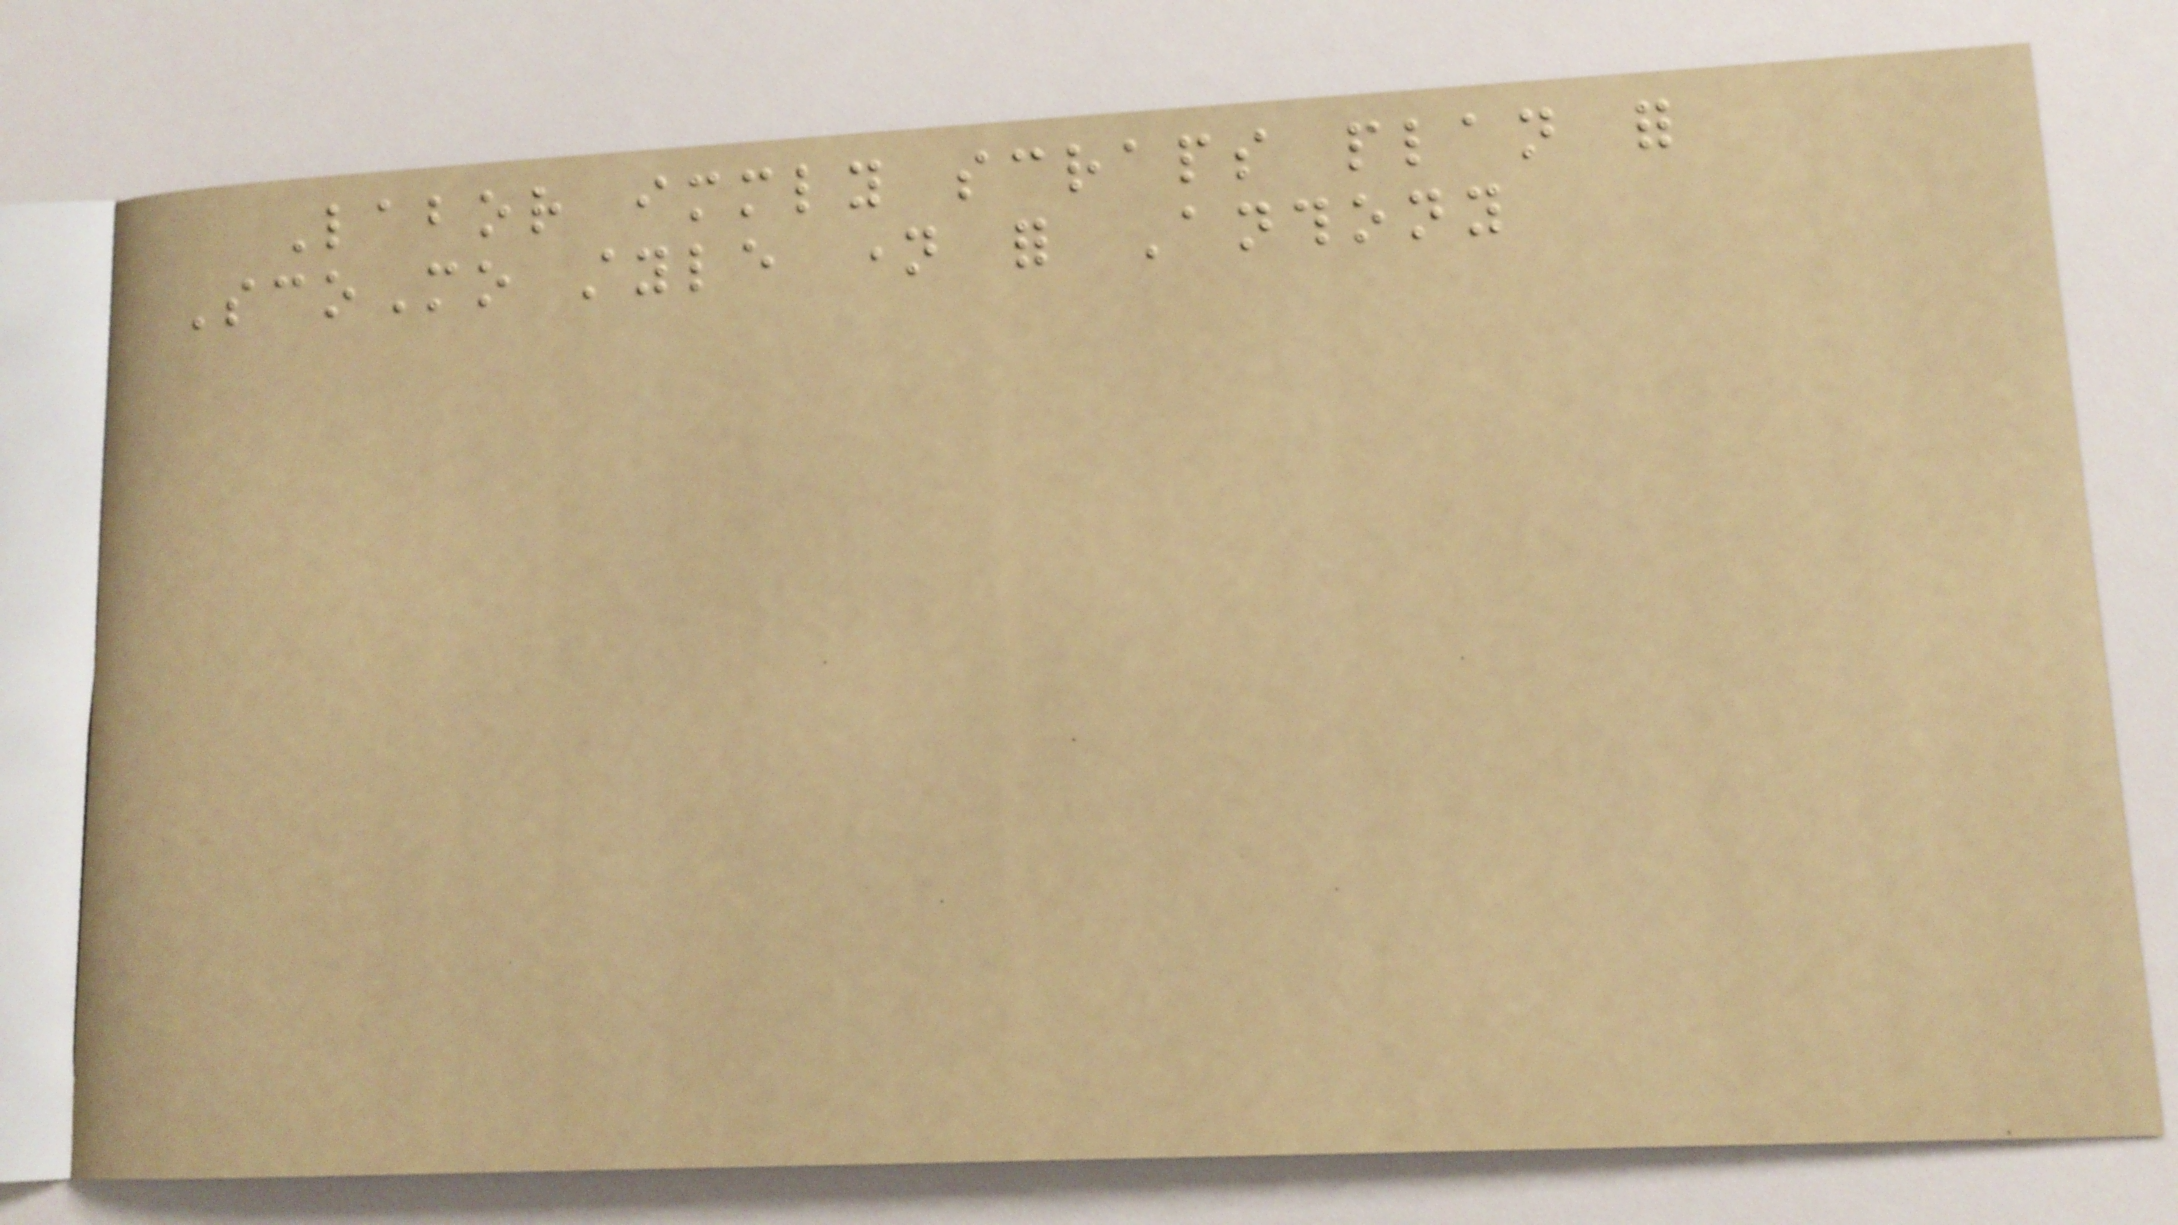Labor immediately scraps plan for
ScoMo style name for Anthony
